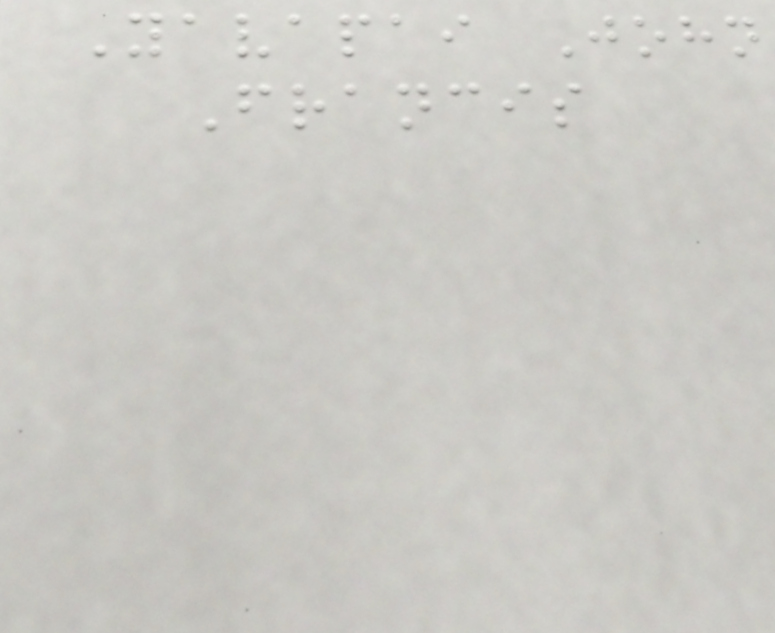Yavapai John
Francis
